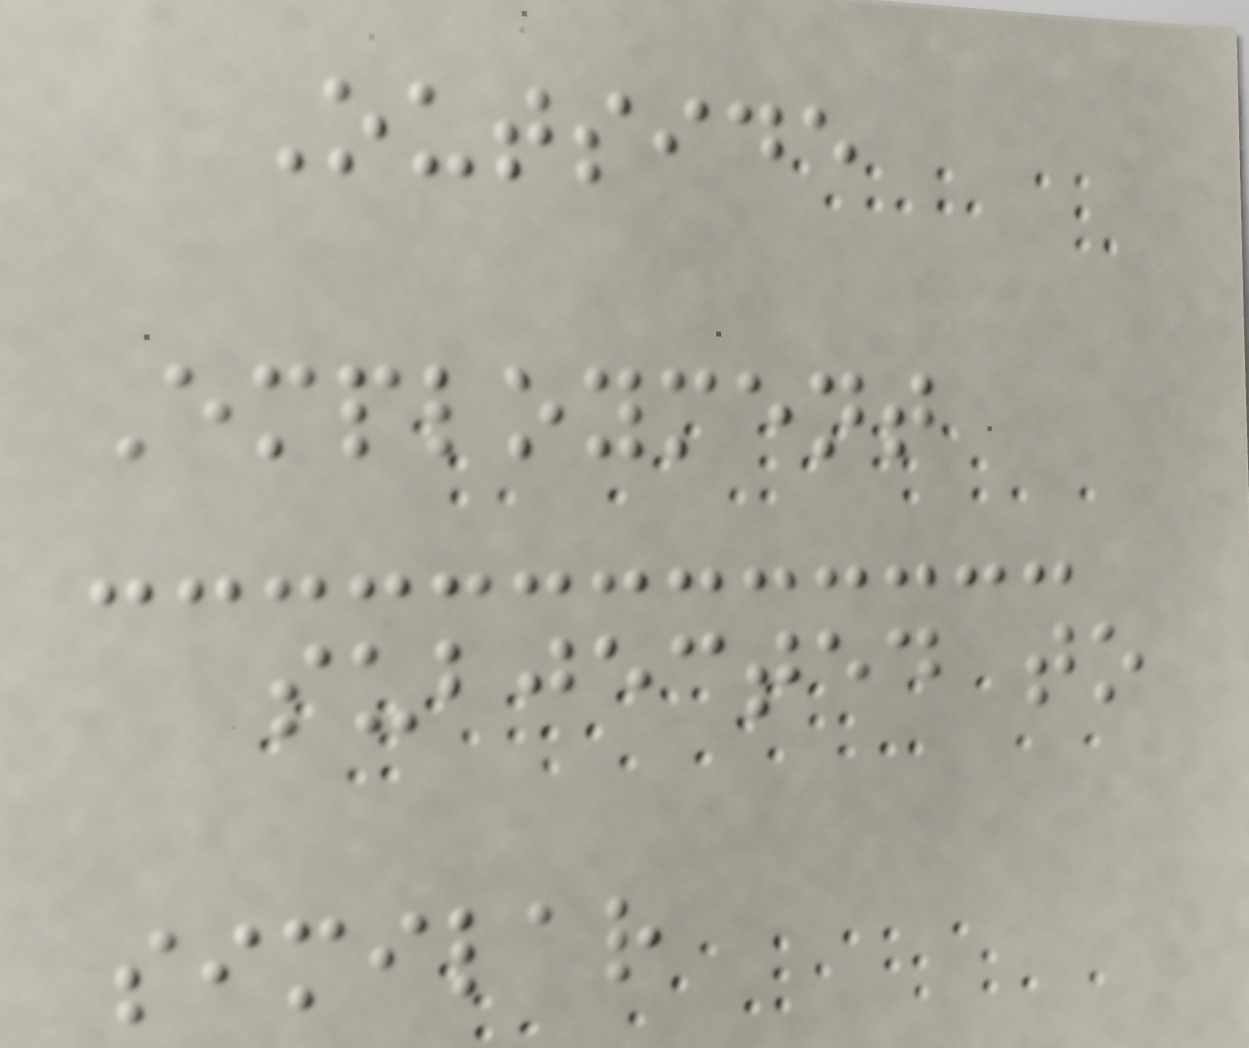Outside
Employment
subjected to
similar
